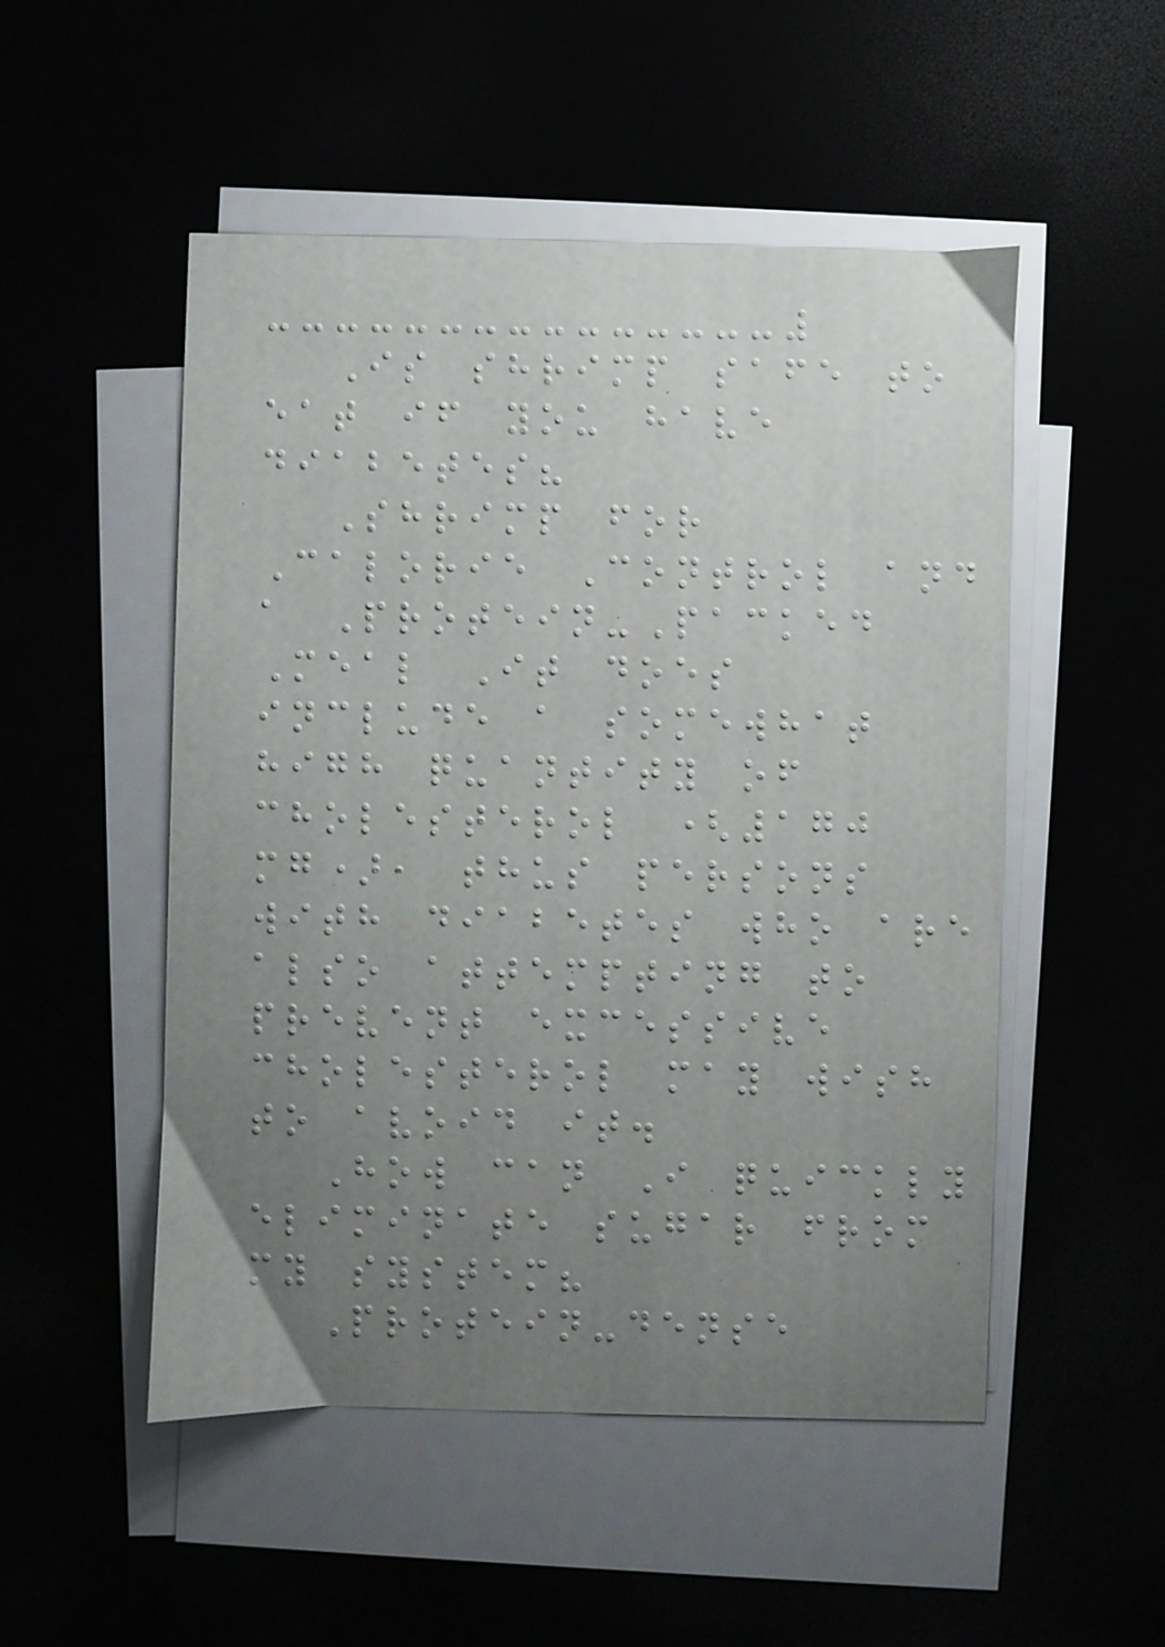Is shrimp safe to
eat if you have
diabetes?
Shrimp for
Calorie Control and
a Protein-Packed
Meal It does
include a somewhat
high quantity of
cholesterol (170
mg), thus persons
with diabetes who are
also attempting to
prevent excessive
cholesterol may wish
to avoid it.
How can I quickly
eliminate sugar from
my system?
Protein-dense
